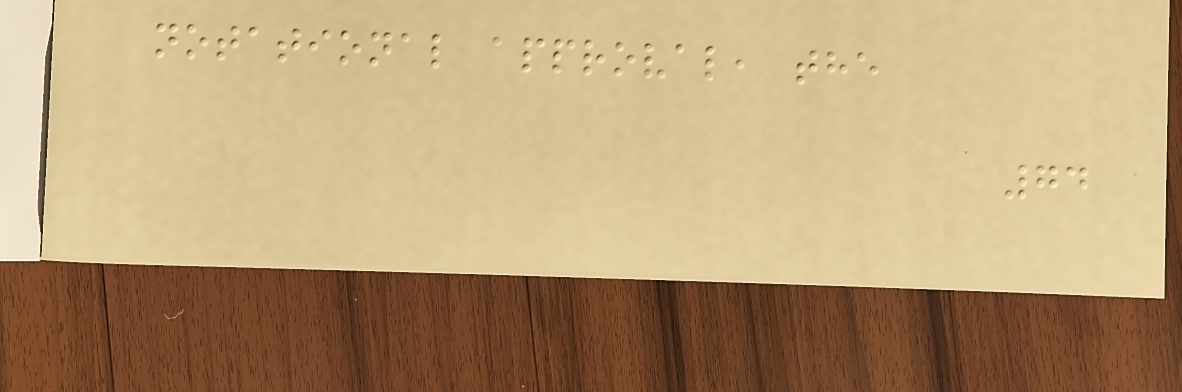notational approval, the
74
